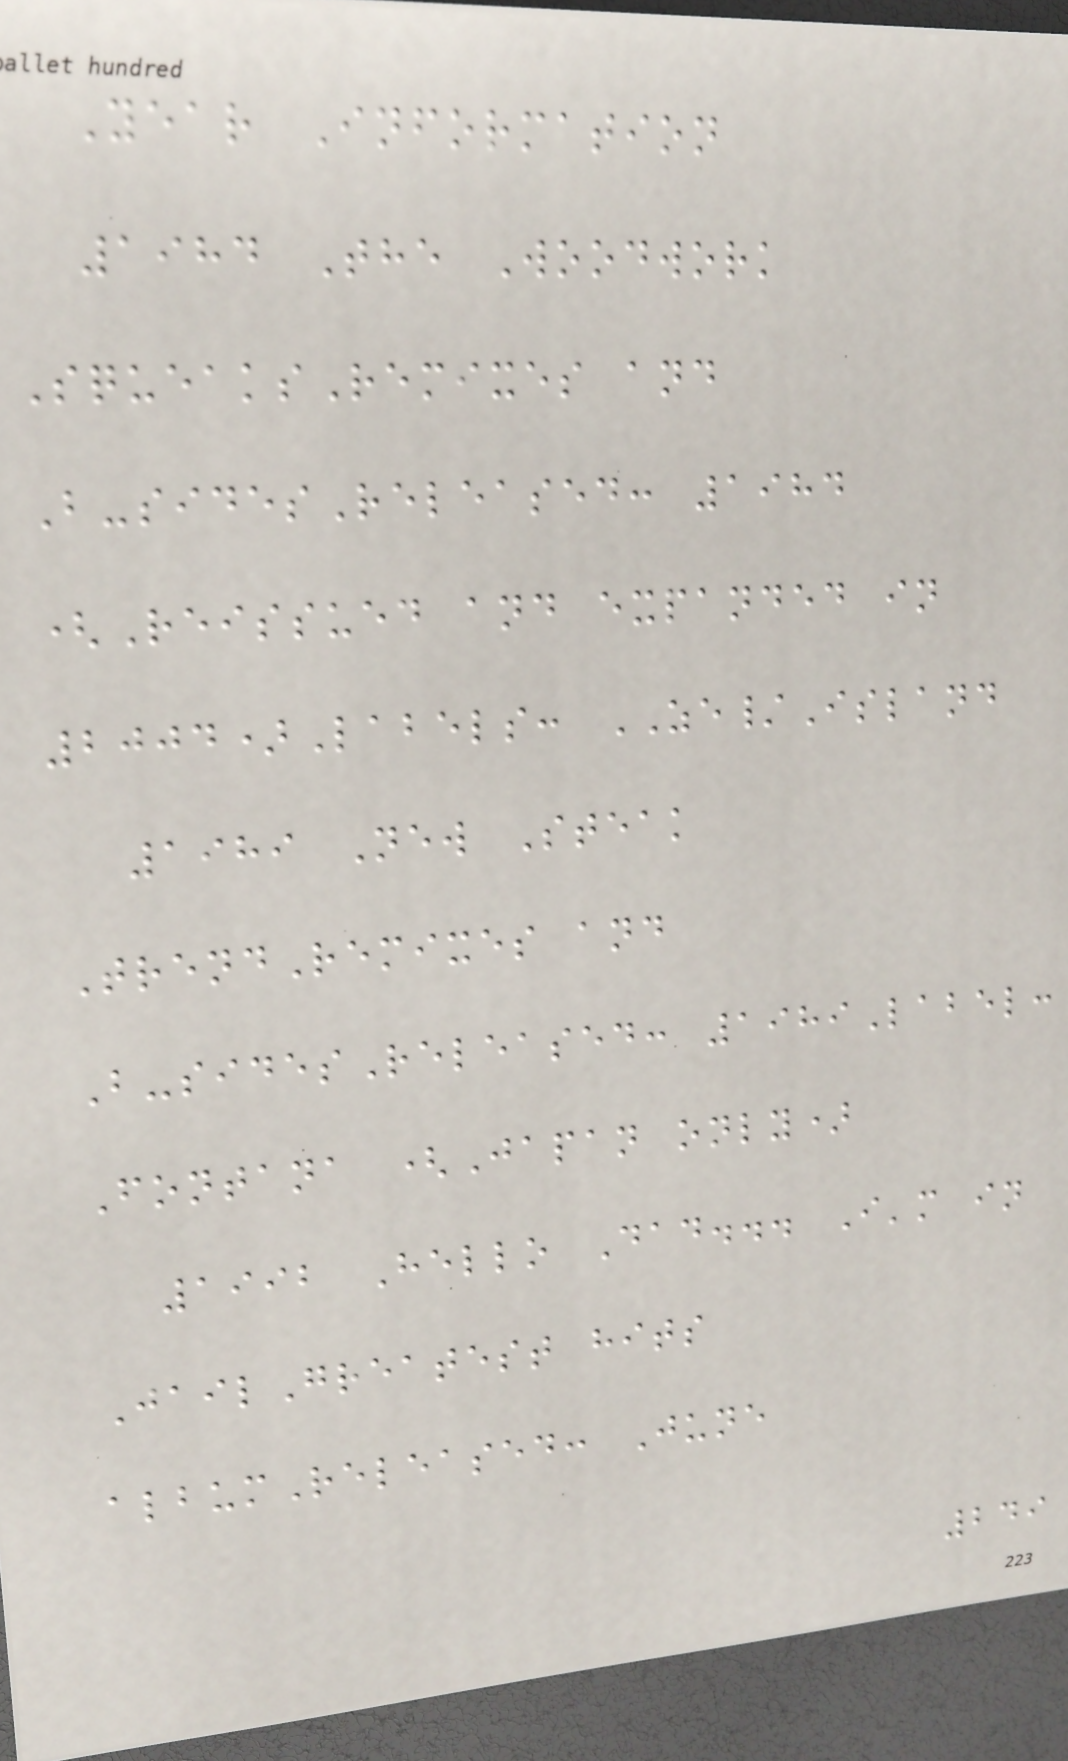Year Information
1984 The Woodwork
SqueaksRemixes and
B-sidesReleased: 1984
(Reissued and expanded in
2004)Labels: ZE/Island
1989 New Steak
TrendRemixes and
B-sidesReleased: 1989Label:
Fontana (Japan only)
1992 Hello Dad... I'm in
JailGreatest hits
albumReleased: June
249
